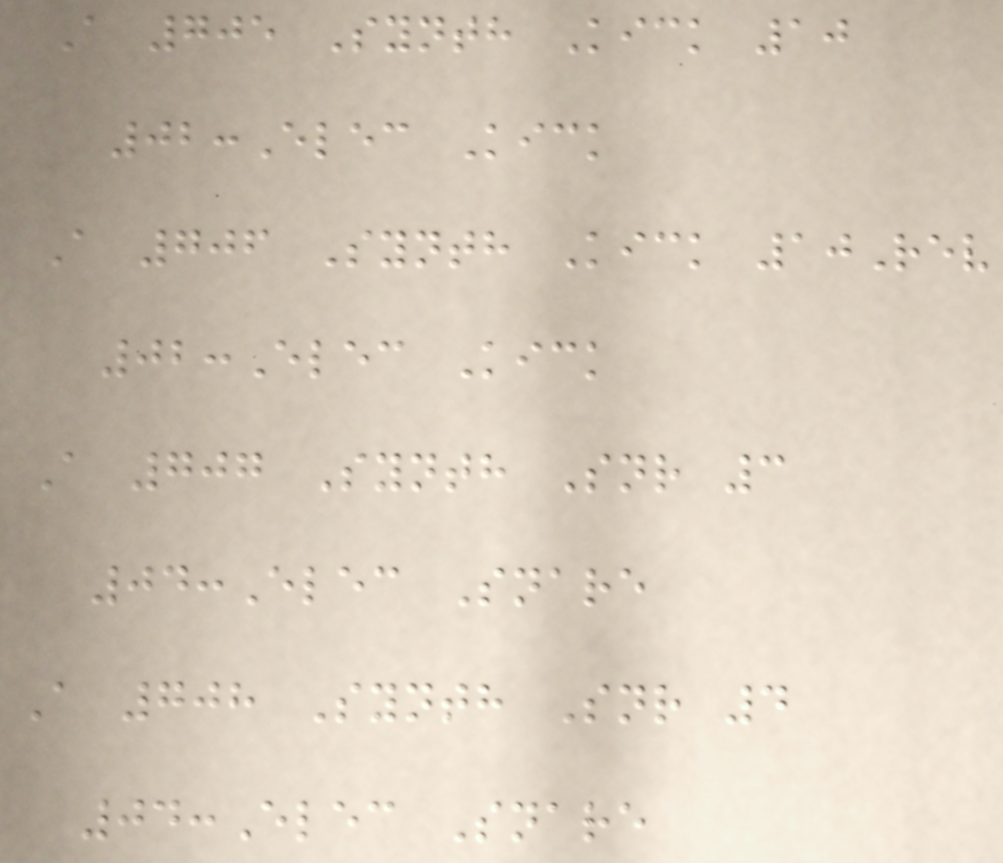A 705 Synth Kick 10
02:Elec Kick
A 706 Synth Kick 10Rev
02:Elec Kick
A 707 Synth Snr 3
04:Elec Snare
A 708 Synth Snr 4
04:Elec Snare
